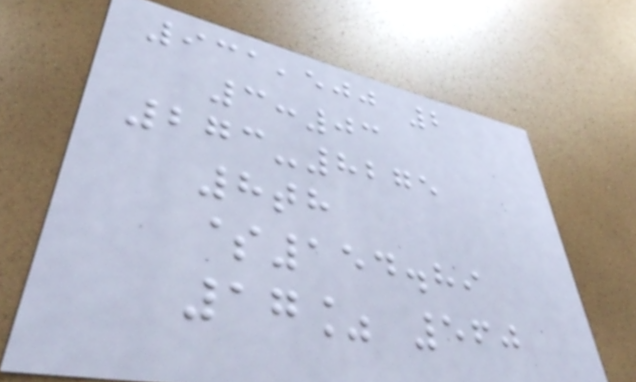931,500 2
3:03
273-8275
8th
$154.89
17% 560
